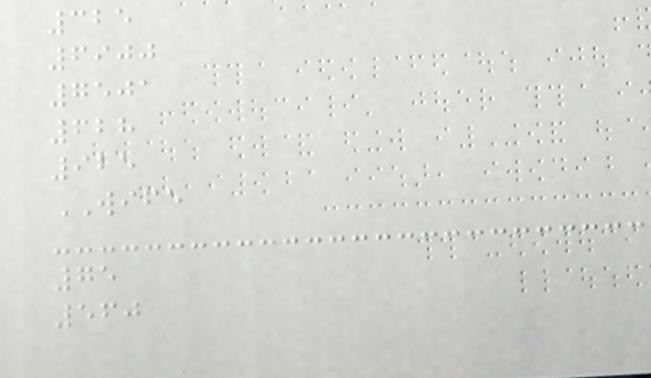325
6900
7501
628
925
WIFE
75
560
